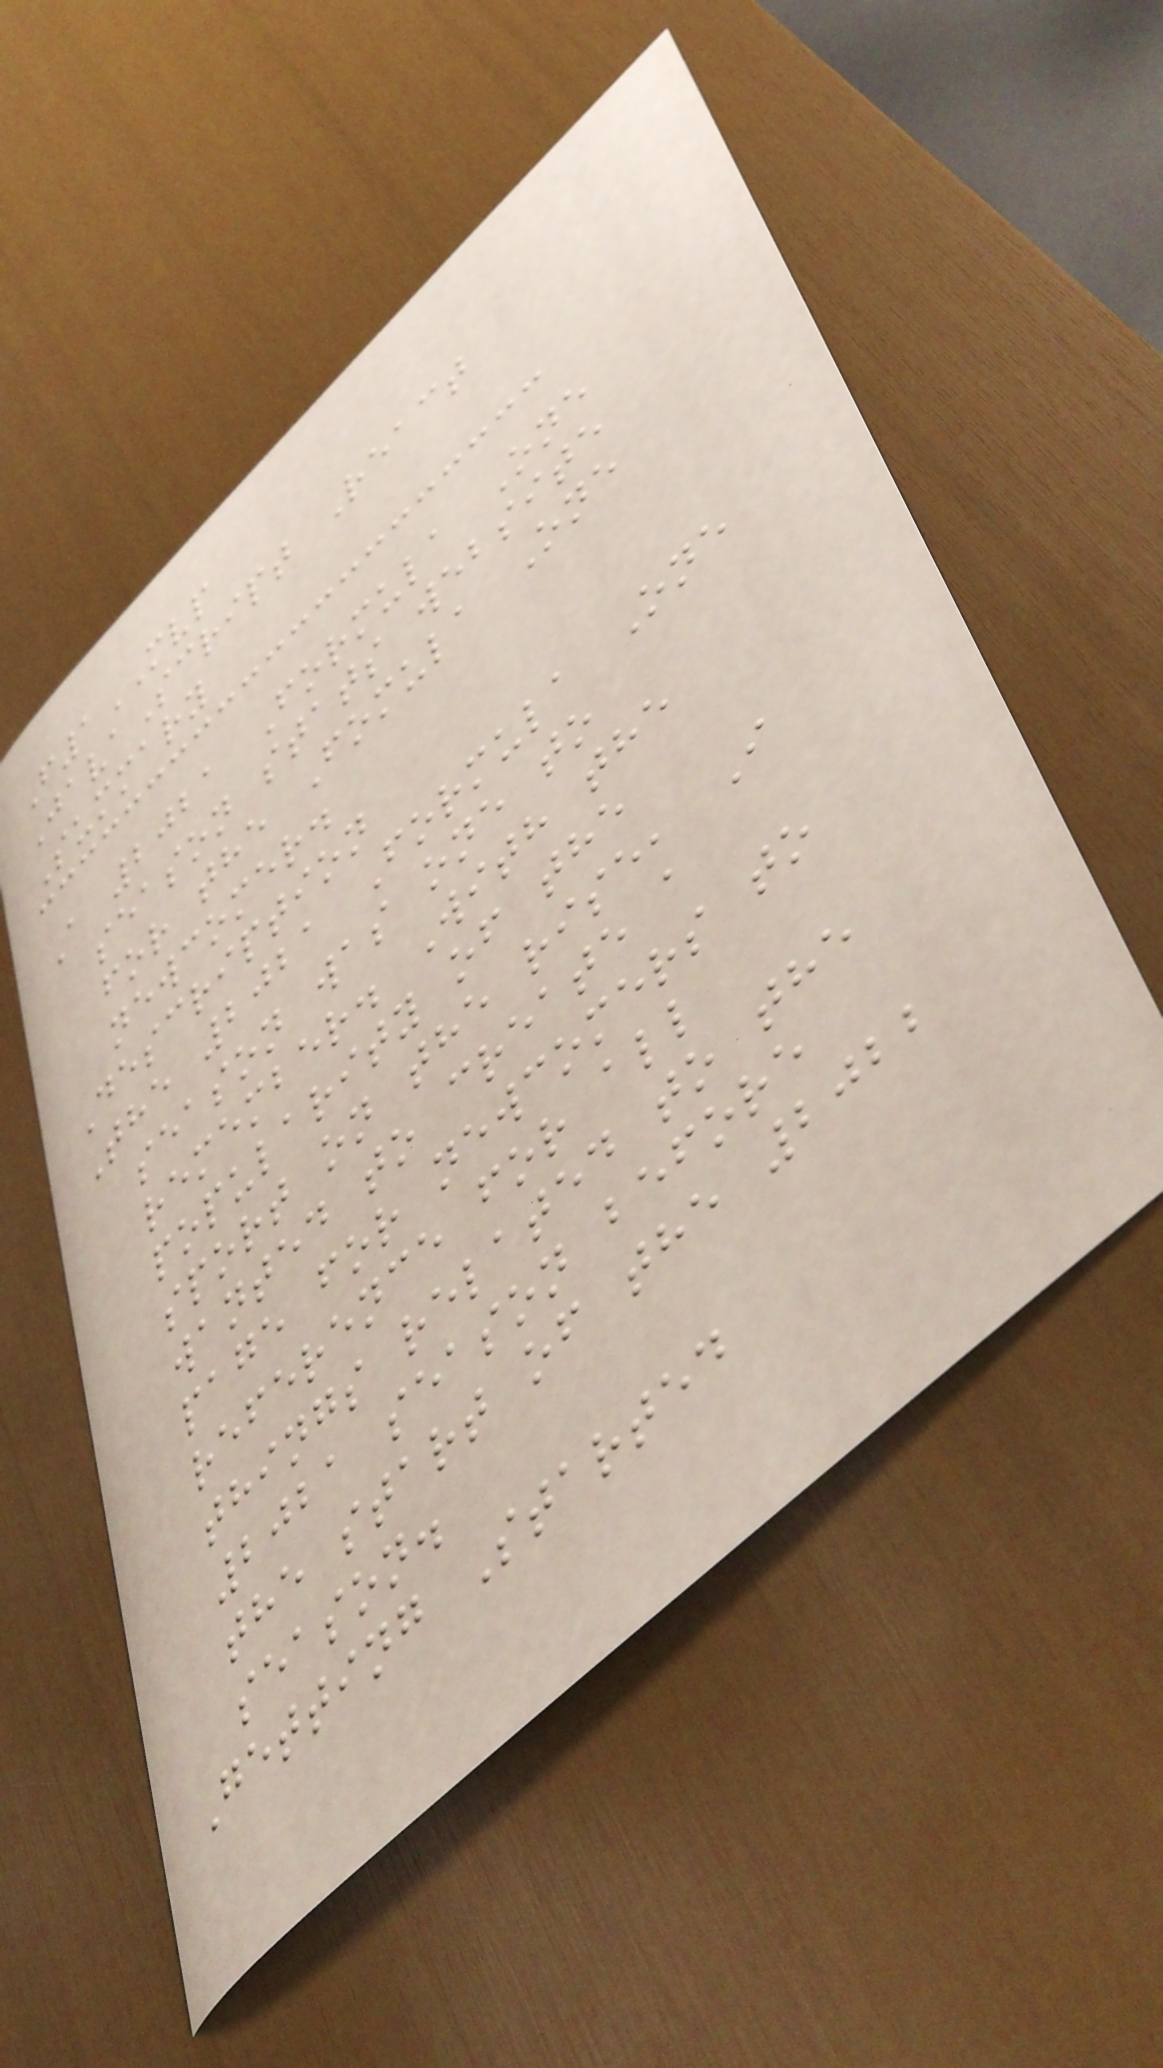F1MVP
JavaScript React
Summary
A 2021 Formula One
season stats website
for the Fomula One
newcomer.
Description
The 2021 Formula One
season was one to
remember. With the
popularity of the
sport on the rise, I
wanted to create a
page for newcomers to
reference for all
things related to the
2021 season before
the start of the 2022
season.
Getting Started
